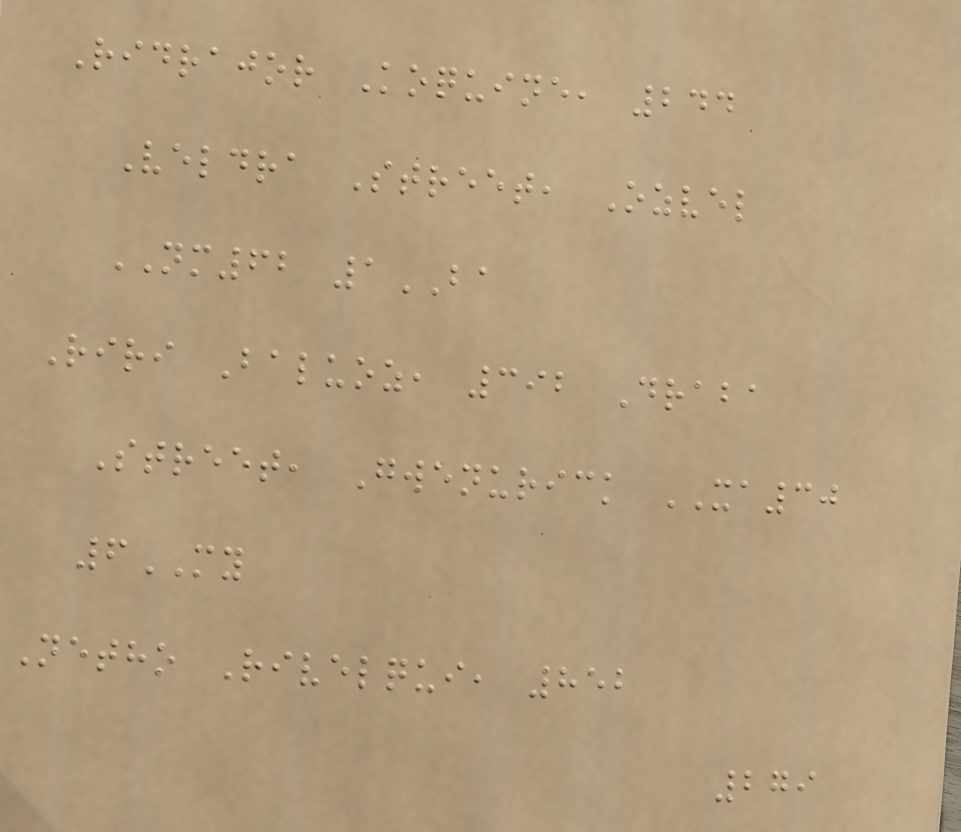Ridrajor Koquine, 244
Veldra Street, Ozvel
NM62 1BA
Riri Baluoz, 392 Draba
Street, Gwenurick XA30
6MY
Netho Rivelqui, 852
279
